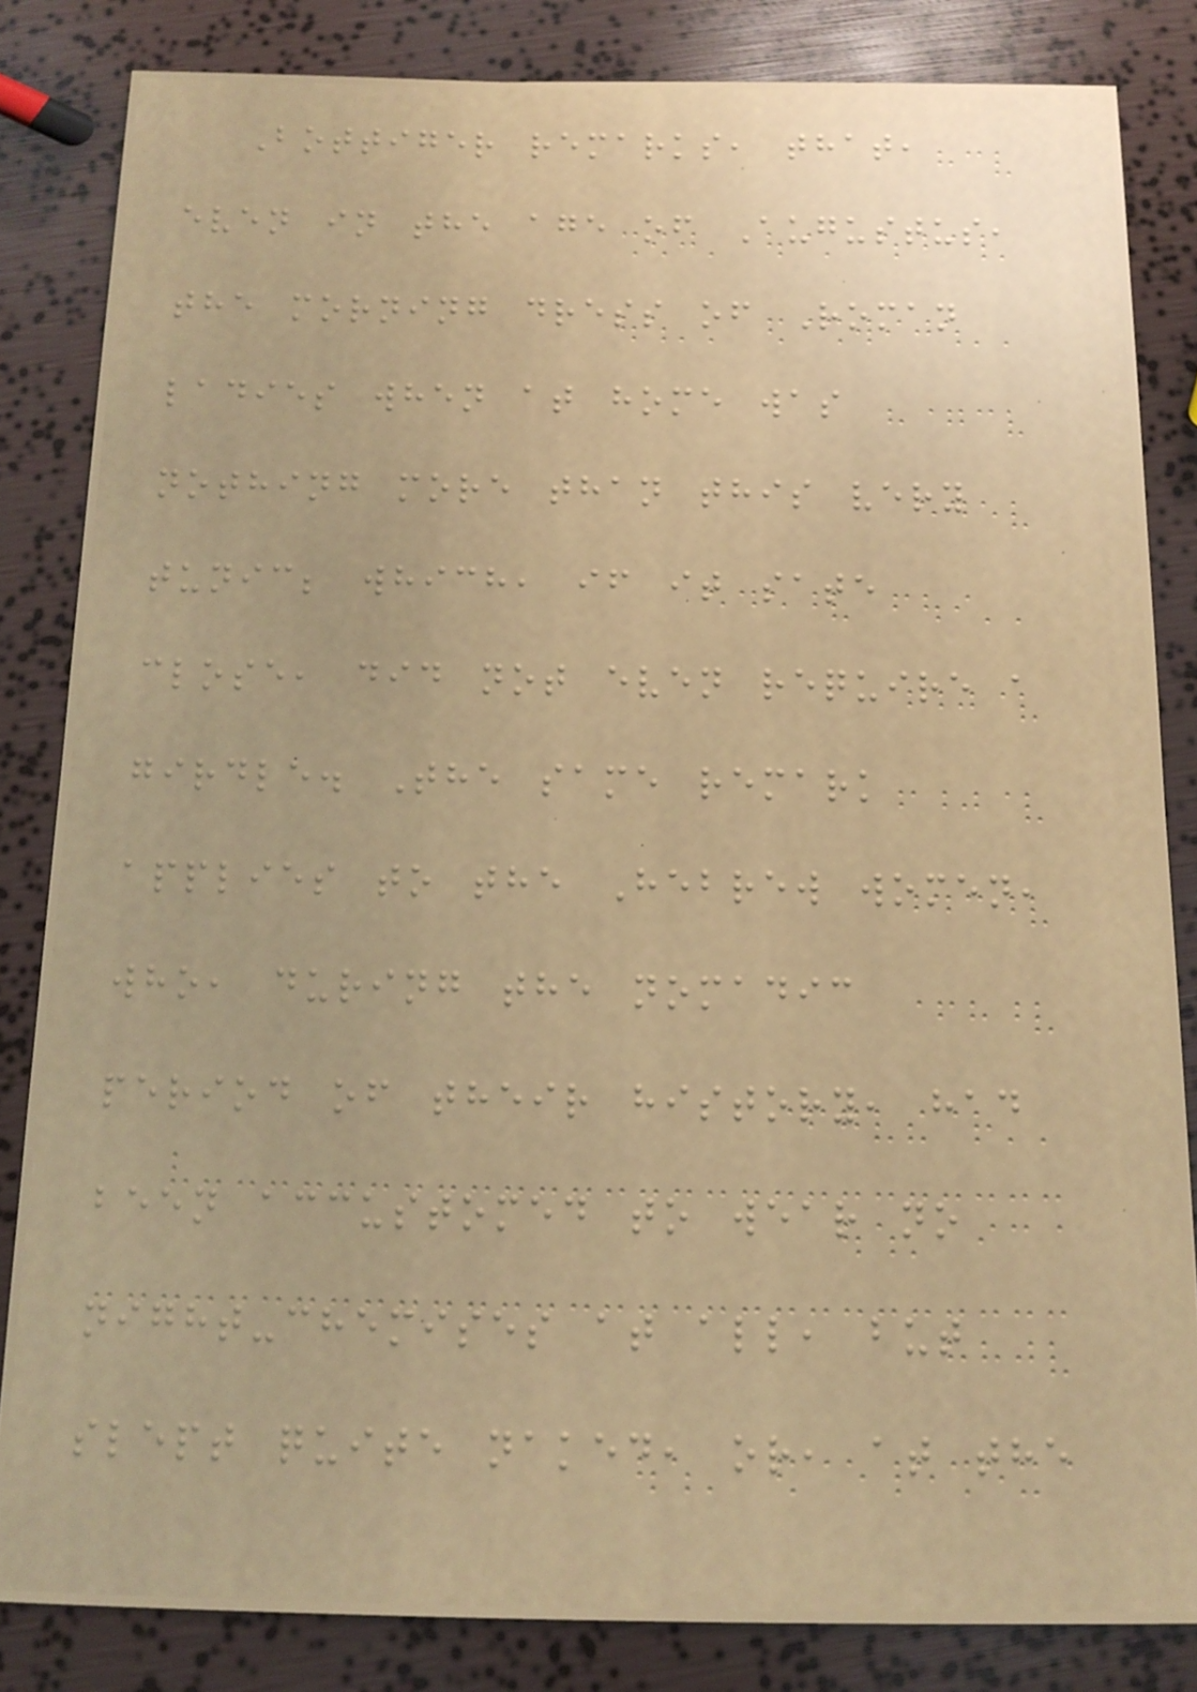Bottiger remarks, that,
even in the age of Augustus,
the morning dress of Roman
ladies when at home was
nothing more than this very
tunic; which, if it sate
close, did not even require a
girdle. The same remark
applies to the Hebrew women,
who, during the nomadic
period of their history, had
been accustomed to wear no
night-chemises at all, but
slept quite naked, or, at the
